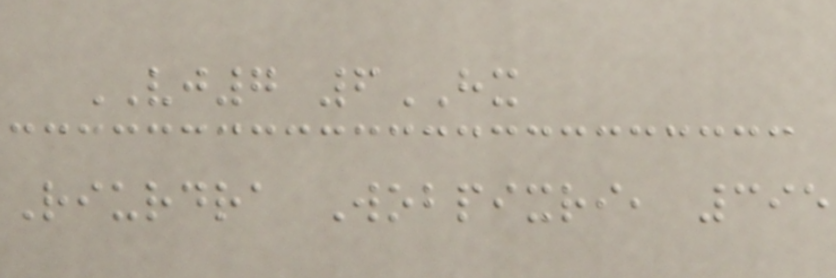VJ7 6HX
Riurdra Wobpixri, 395
